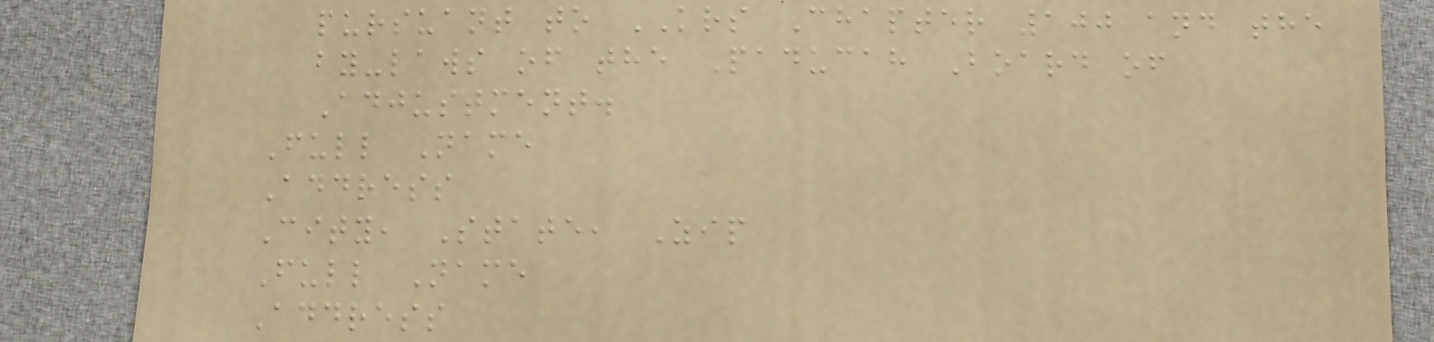pursuant to KRS Chapter 100 and the
by-laws of the Paducah Board of
Adjustment.
Full Name
Address
City, State, Zip
Full Name
Address
